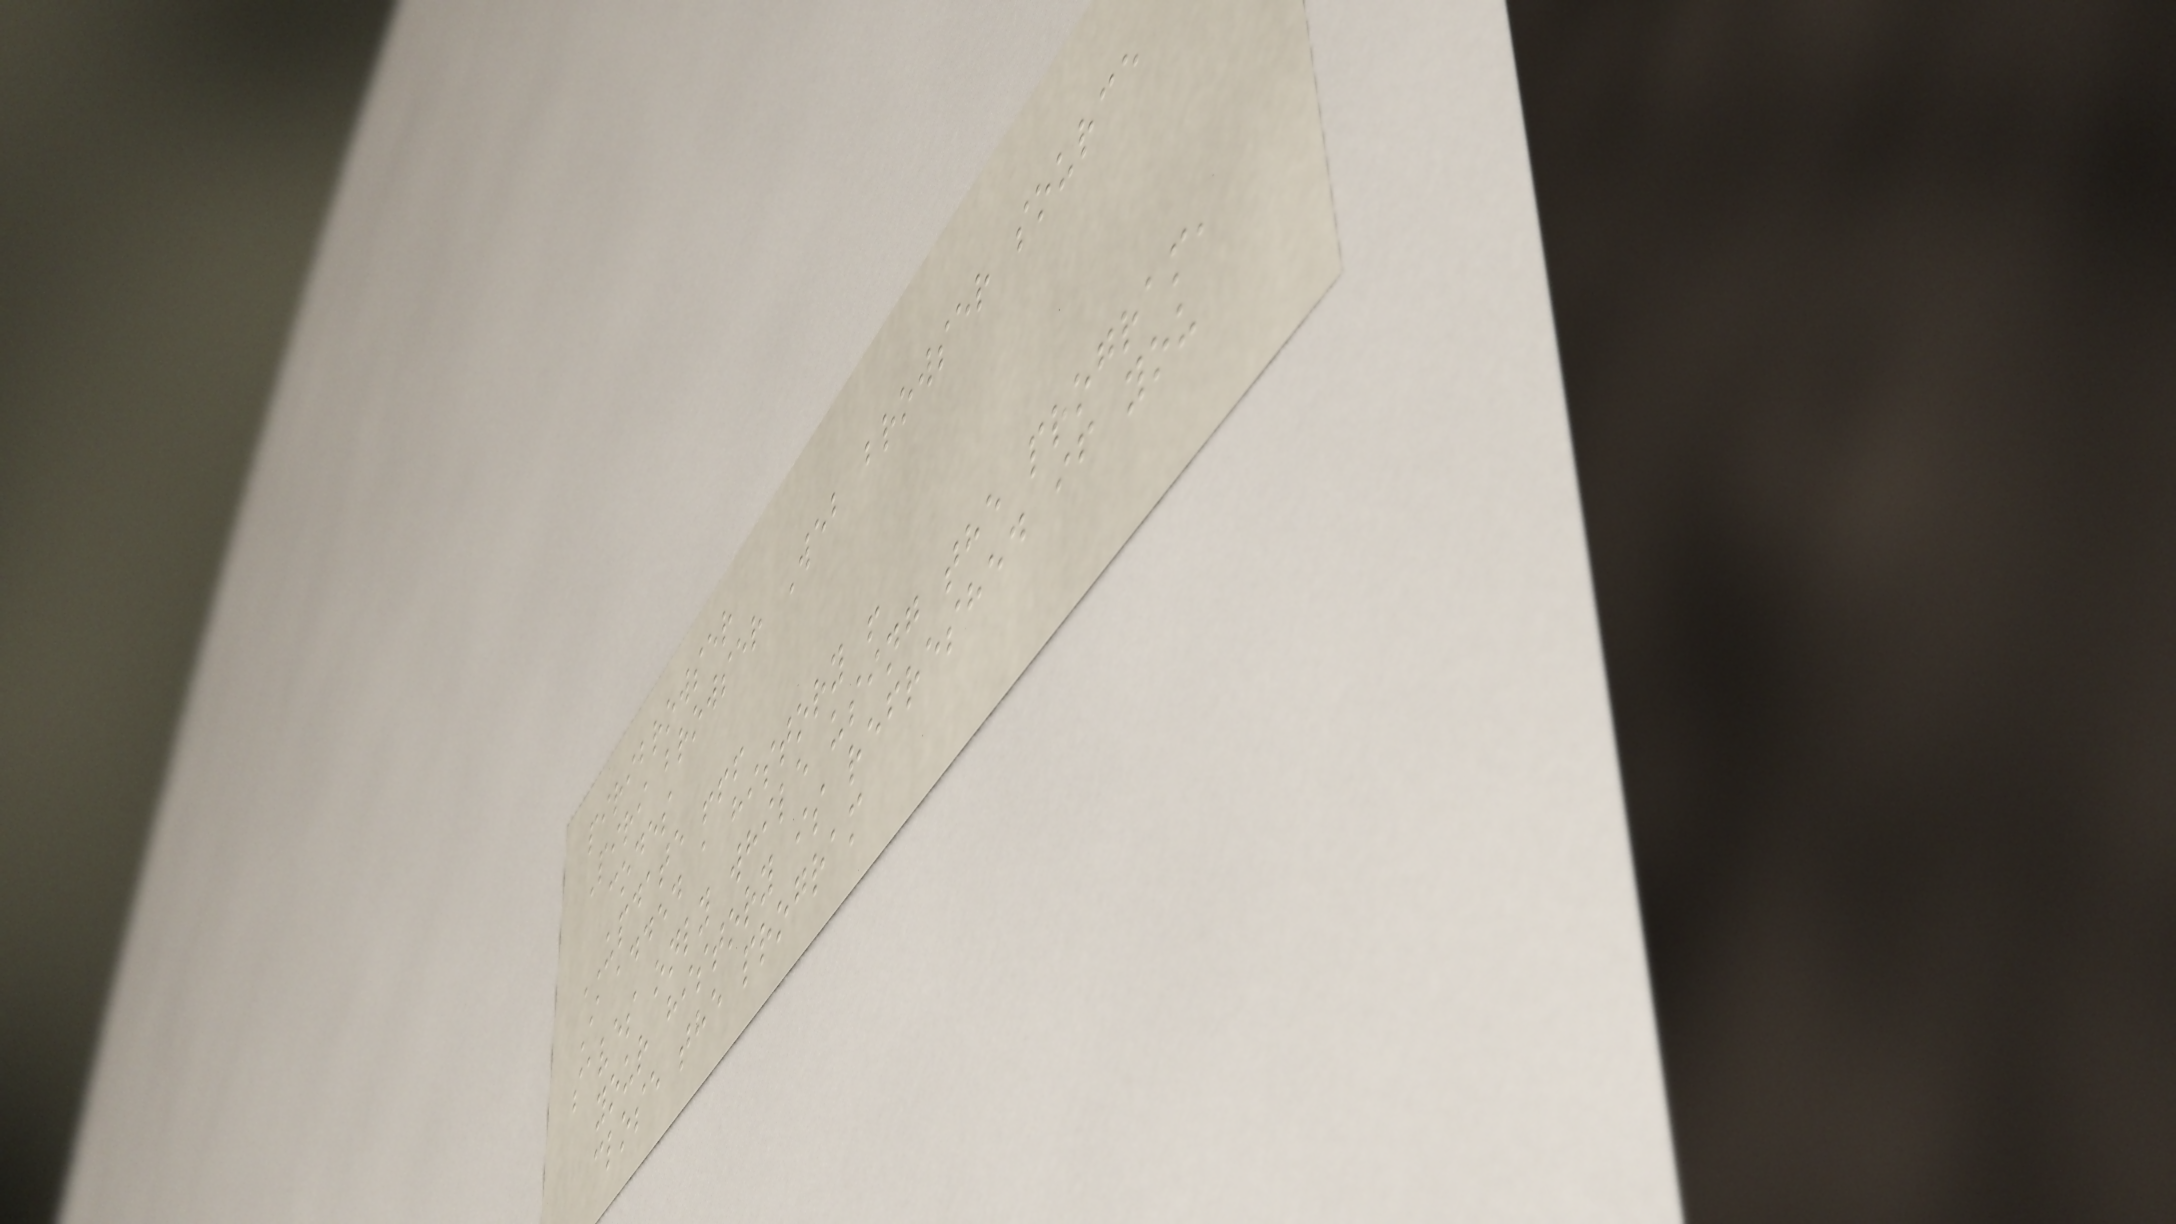piribrowser
Piri browser Web browser source
codes
UPDATE !!!
I added a history !
saves only while using the program,
your history is refreshed if you
close the program
